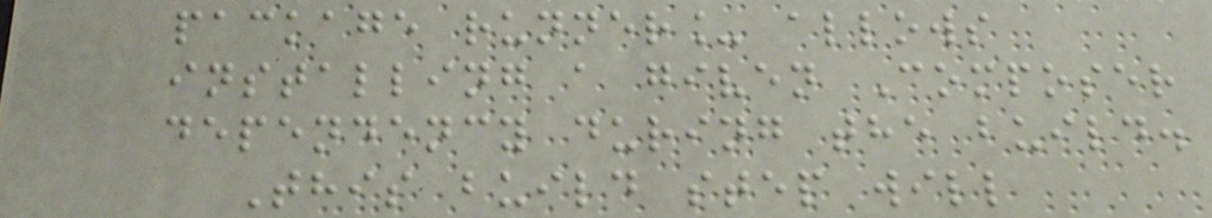package runner_ allows
installing a given Composer
dependency during the build.
This build step will
